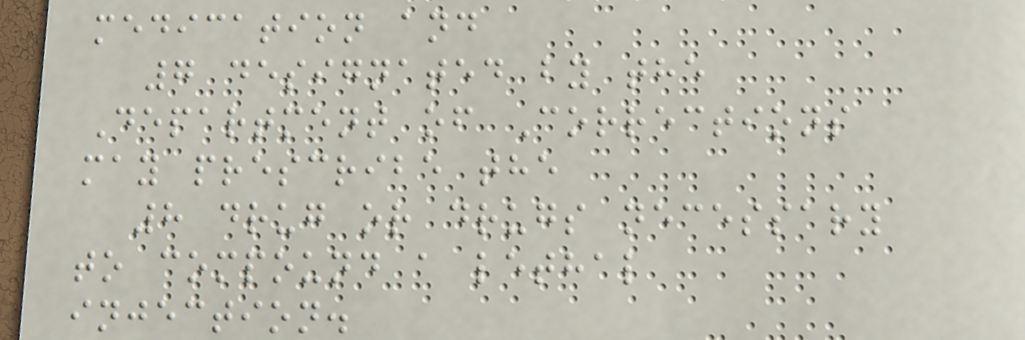medication and
7 designated by the
Department of Corrections
may prescribe the
8 drug or drugs necessary
to compound a lethal
injection.
